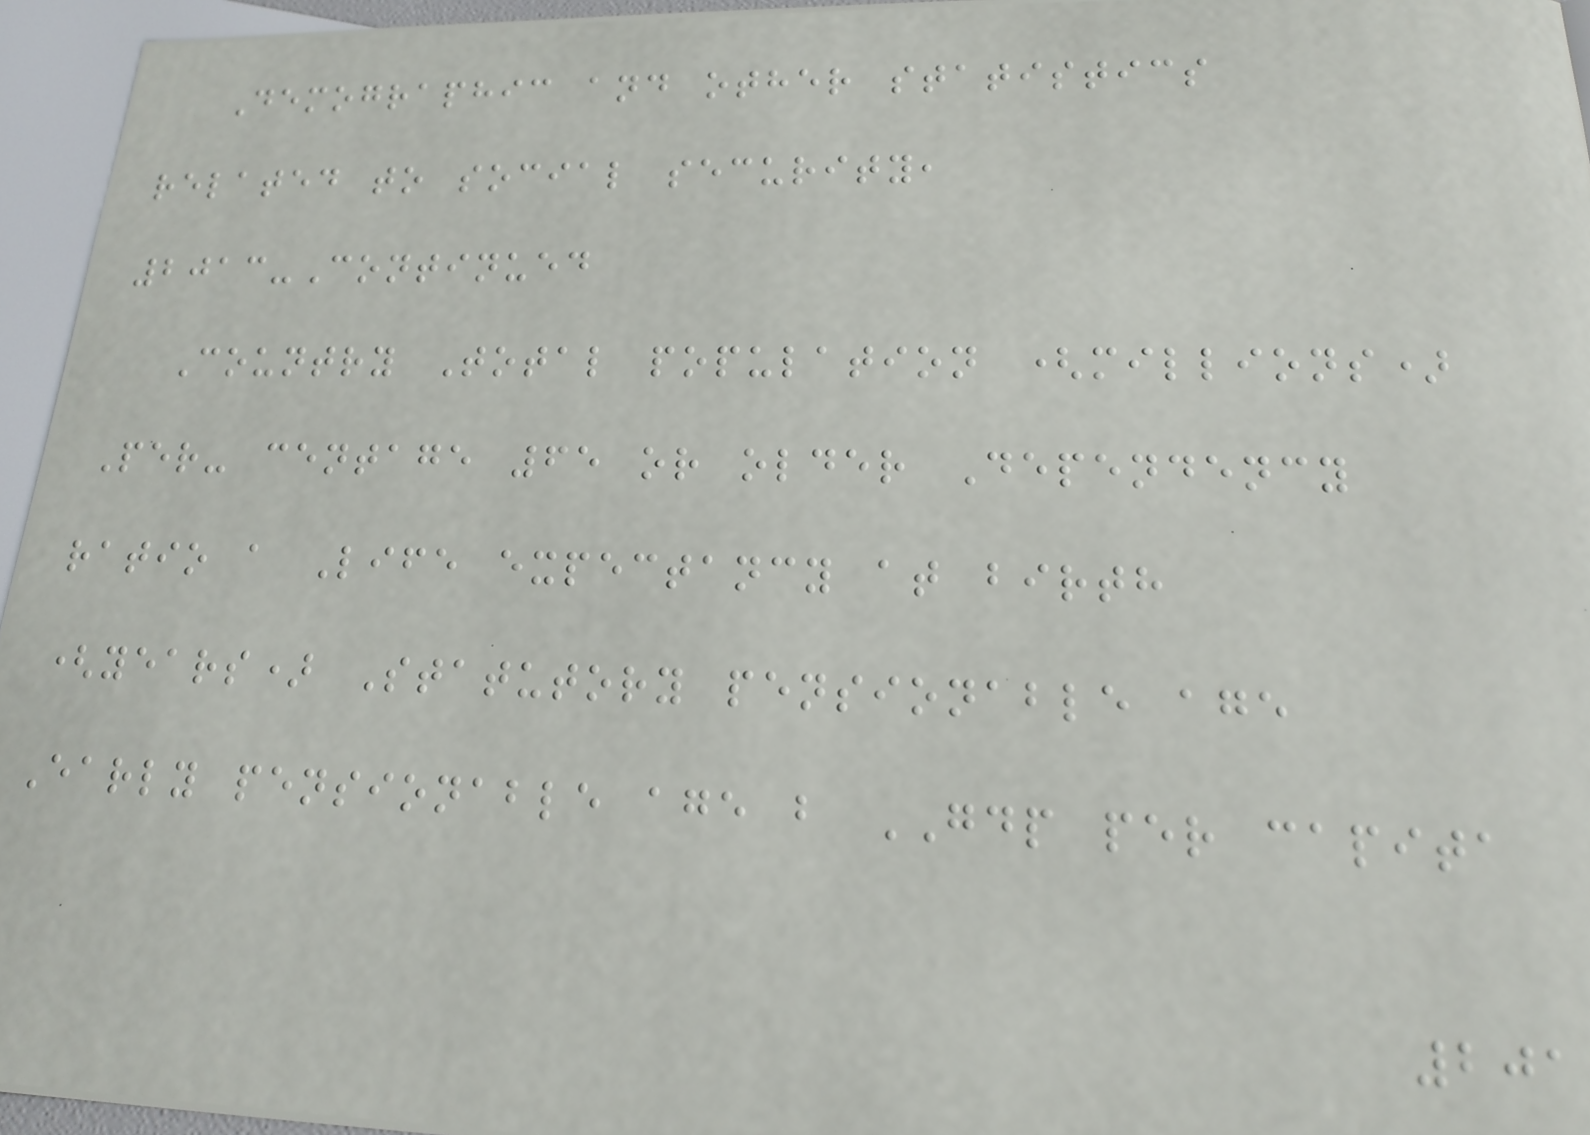Demographic and other statistics
related to social security,
2013-Continued
Country Total population (millions)
Per- centage 65 or older Dependency
ratio a Life expectancy at birth
(years) Statutory pensionable age
Early pensionable age b GDP per capita
201
